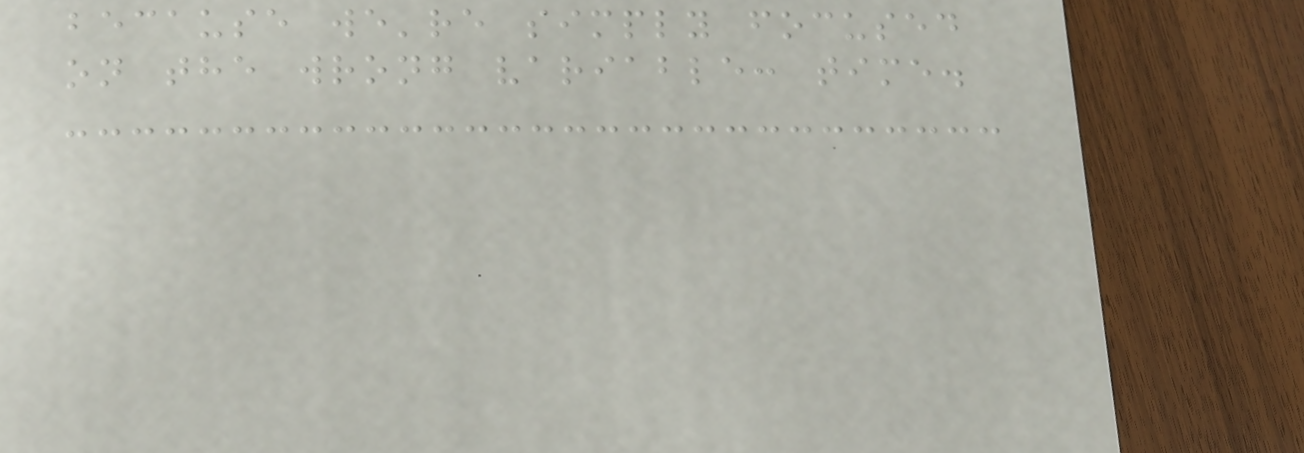because we're simply focused
on the wrong variable: time.
